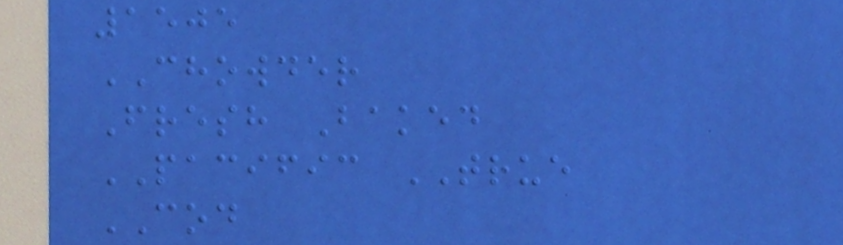1505
CHOWDER
Fresh Baked
PACIFIC TRUE
COD
